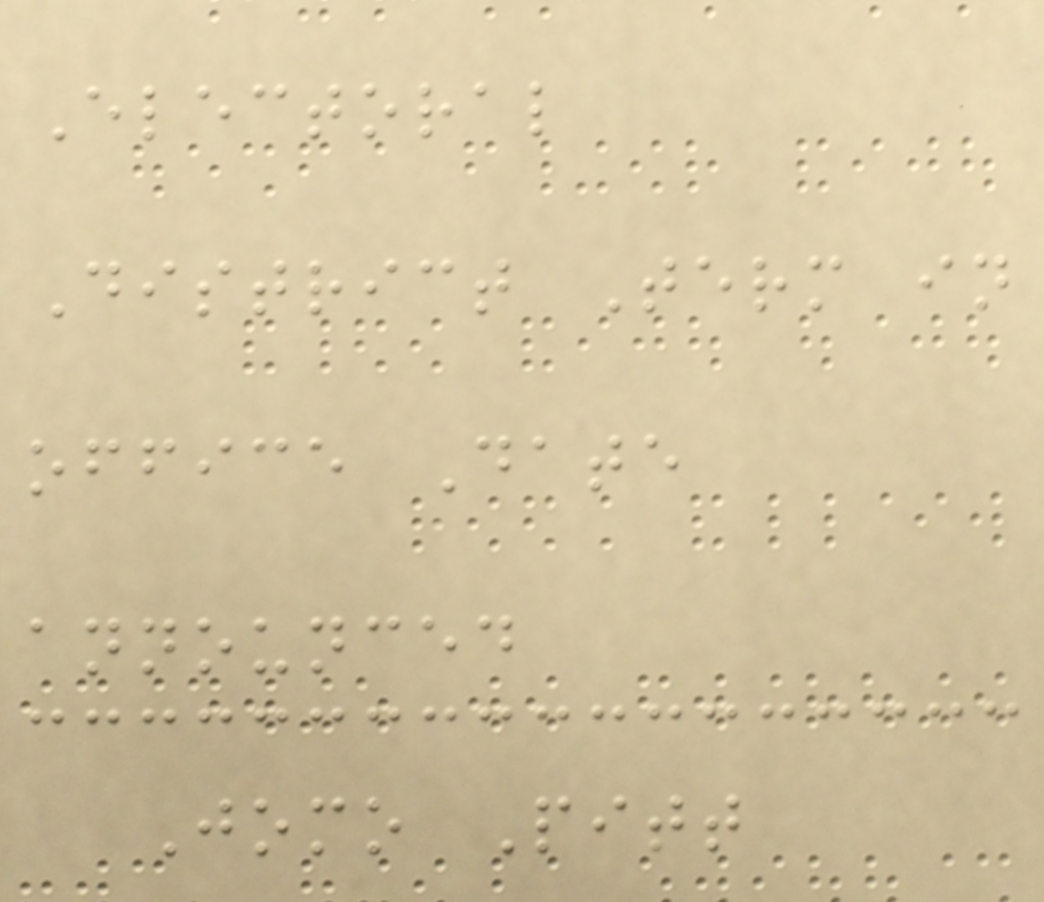Electoral
District Term in
office Date
announced
Jomo Pitt
